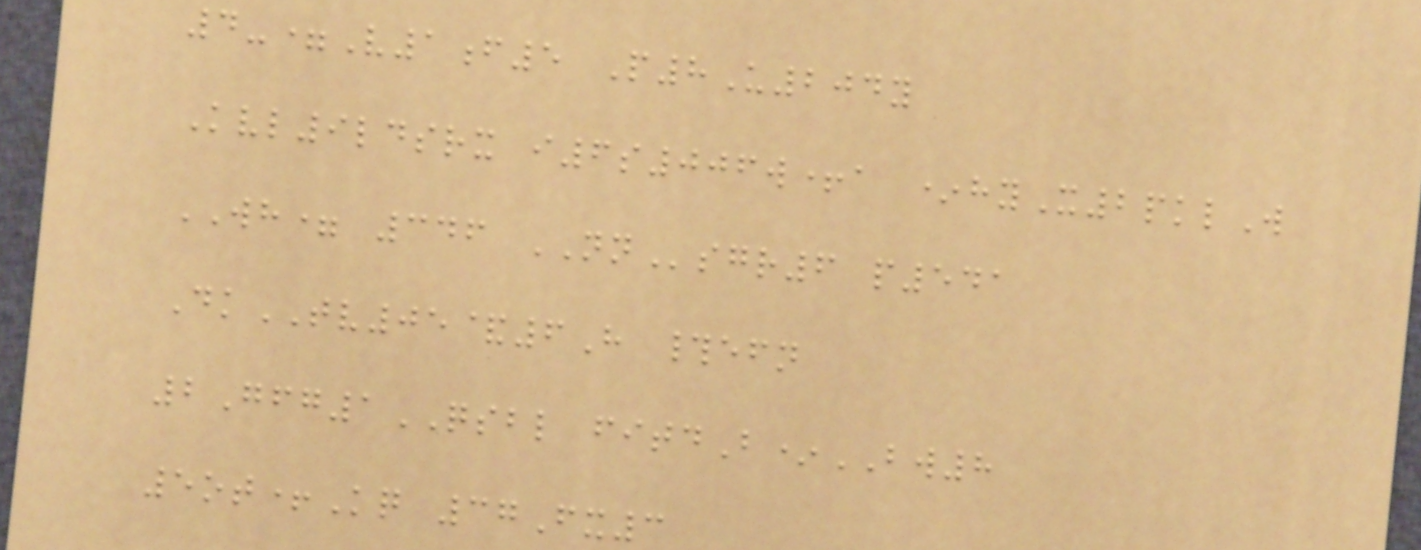4-=V1f5 P8U204y
Kvl9ldsrx i6s006w+a *hyX2pklW
WH= 346 NNsgr6 p541
DkTV05&6H #efn
2Gfg1QSBL fitdB*BW8
5ot+Kq 37Fx3
